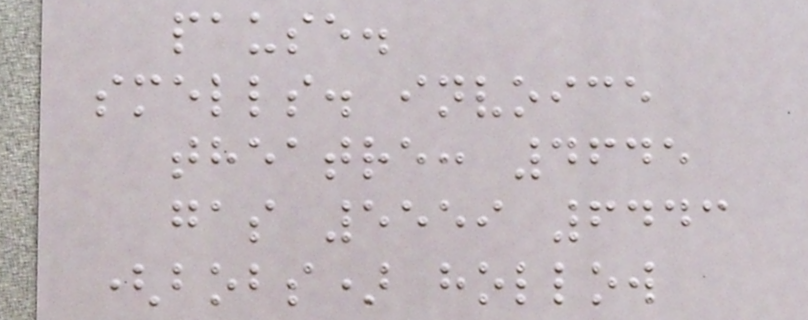pause.
smells. invoice
theatre: 4645
gas 5559 6443
(bobs) hollow
